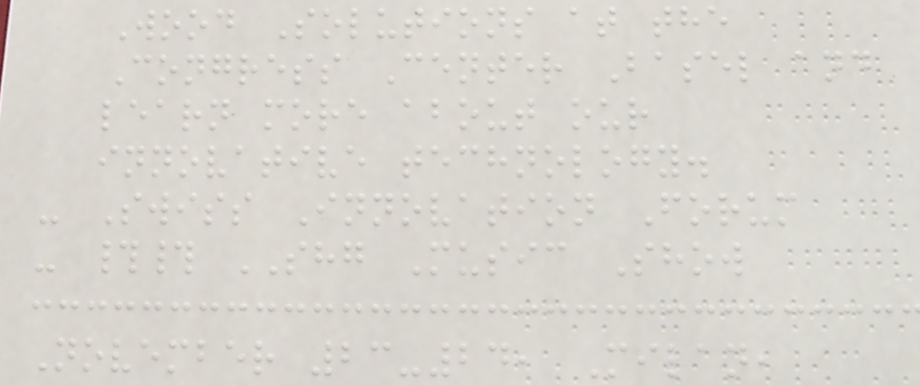Wood Solutions at the
Congress Center Basel and
learn more about our
innovative technology.
- Swiss Innovation Forum
- ## SHG Music Show
November 23-24, Milan,
